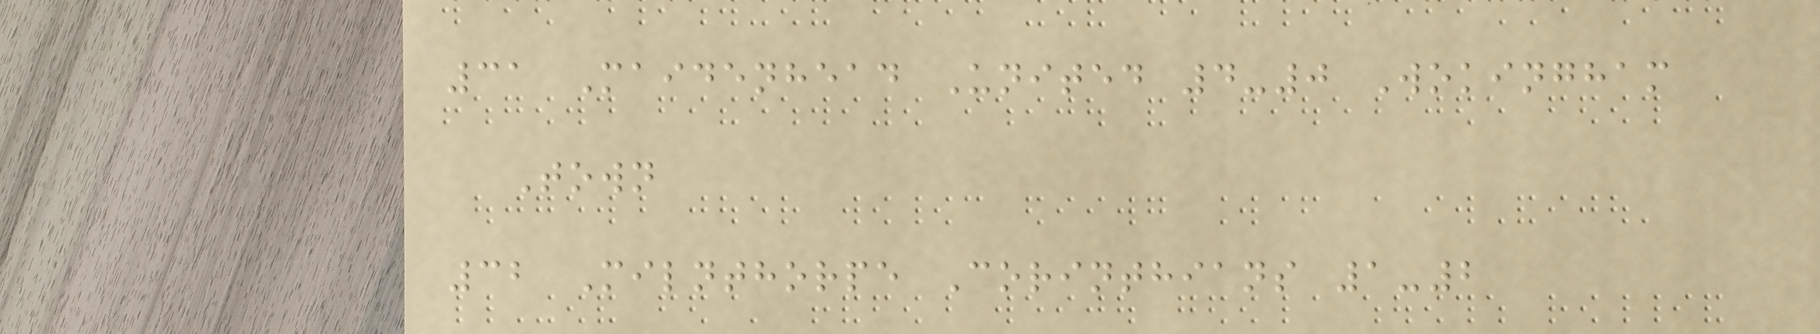31 Maidenhead United 4-0 Wokingham
Town
32 Milnthorpe Corinthians 1-2
